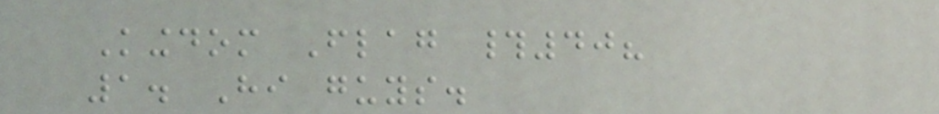Kingdom Flag #40?
1. Hi guys.
